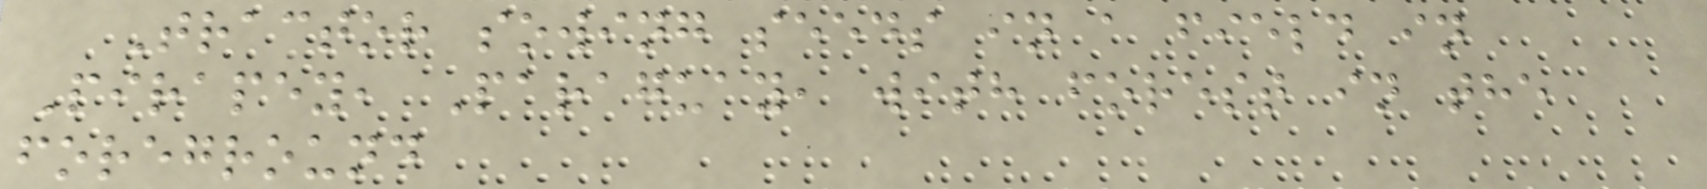Tractor sowing seeds in a field in
Pirapey, Paraguay, with forest in the
foreground
